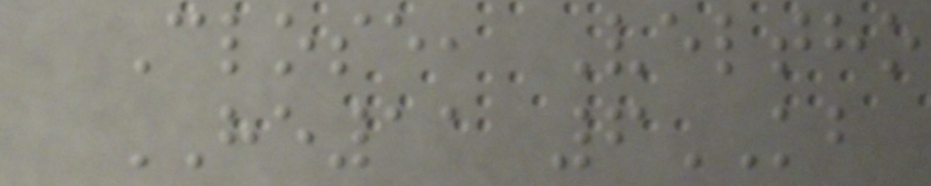Close, Veltho
HE11 6KB
